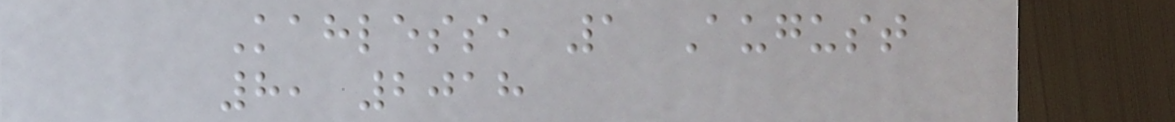Kahless, 1 August
8, 2018
